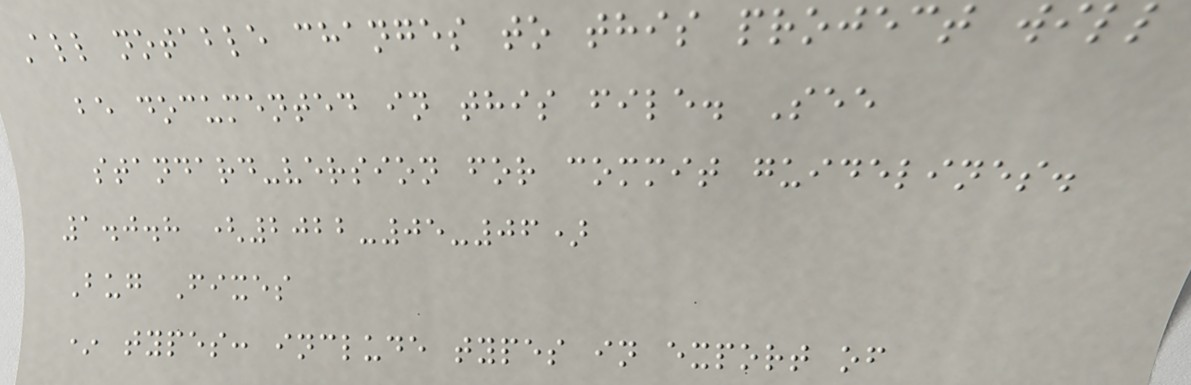All notable changes to this project will
be documented in this file. See
standard-version for commit guidelines.
1.0.8 (2022-05-06)
Bug Fixes
* types: include types in export of
